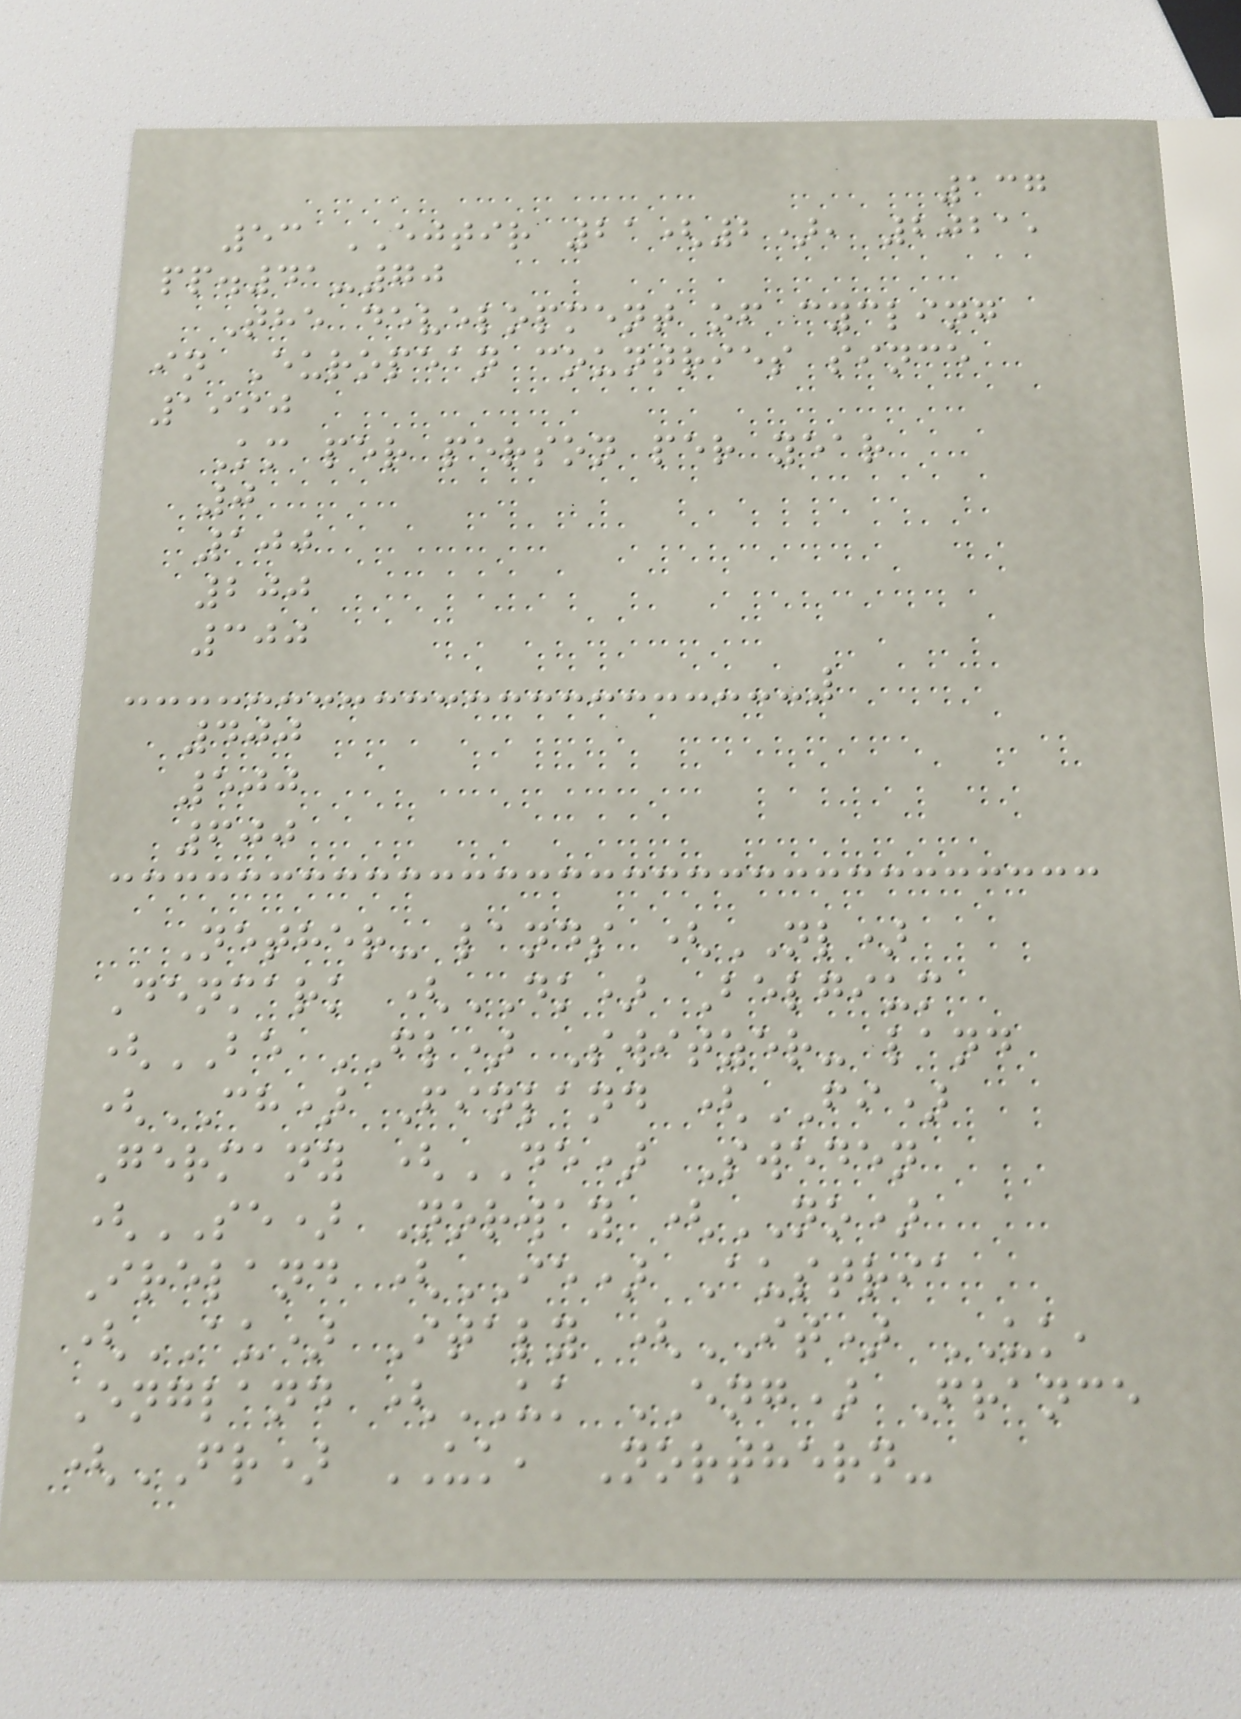137
53 EJTIR 21(2), 2021,
pp.41-70
The development of cycling
in European countries since
1990
Km per person per year
0
100
200
300
400
500
600
Nether- lands (NL)
Denmark (DK) Belgium
(BE FL) Switzer- land
(CH) Finland (FI)
Germany (DE) Sweden
(SE) Norway (NO)
Ireland (IE) Austria
(AU) Italy (IT) UK,
England (UK ENG) France
(FR) UK, Northern-
